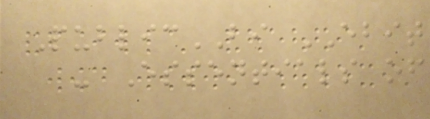PublicBI EBIT
- Essentials of
